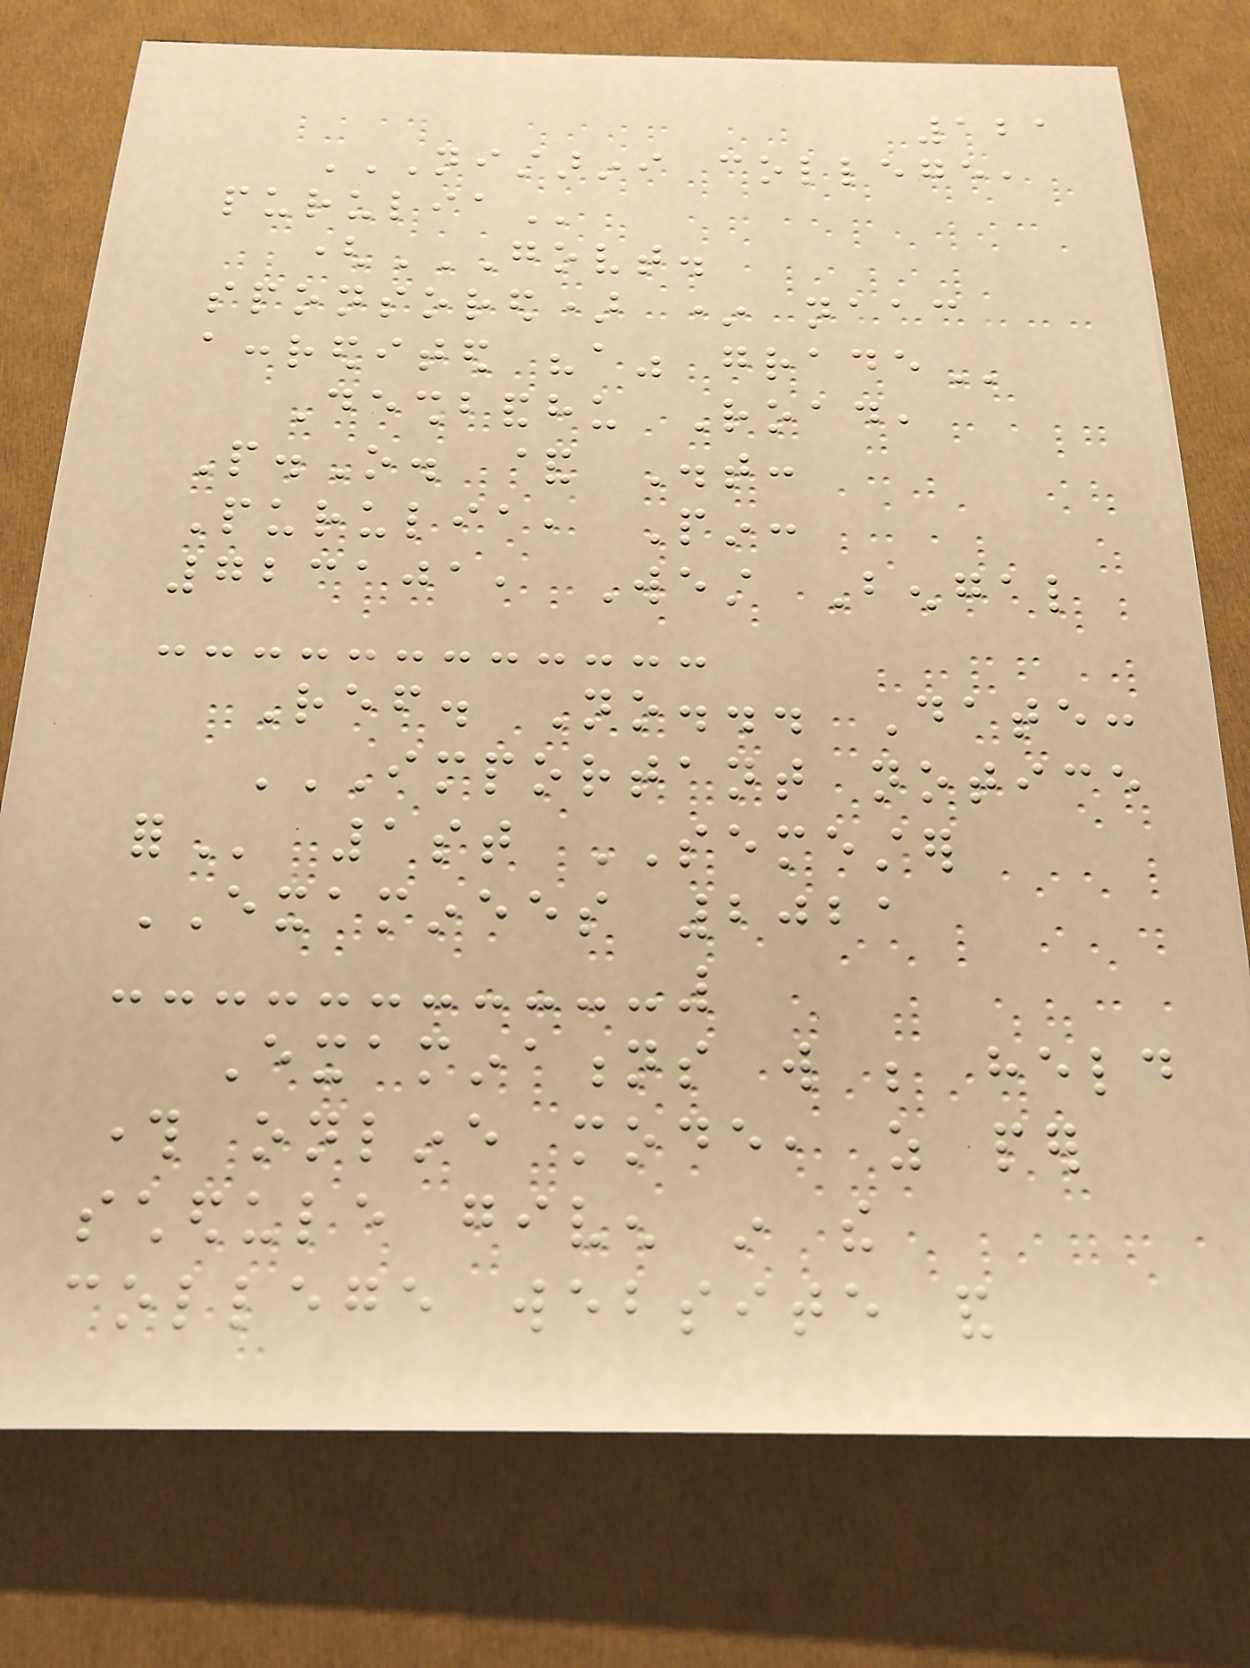121
NISTARINI COLLEGE,
PURULIA
(GOVT.
SPONSORED) * NAAC
ACCREDITED "A" GRADE
Deshbandhu Road,
P.O. & Dist:
Purulia, Pin:
723101, West Bengal
Ref. No... Date:
IMPORTANT NOTICE
FOR 1st SEMESTER
EXAMINEES 2021
Examinations will be held
through online mode, as per
schedule given in the
college website and
